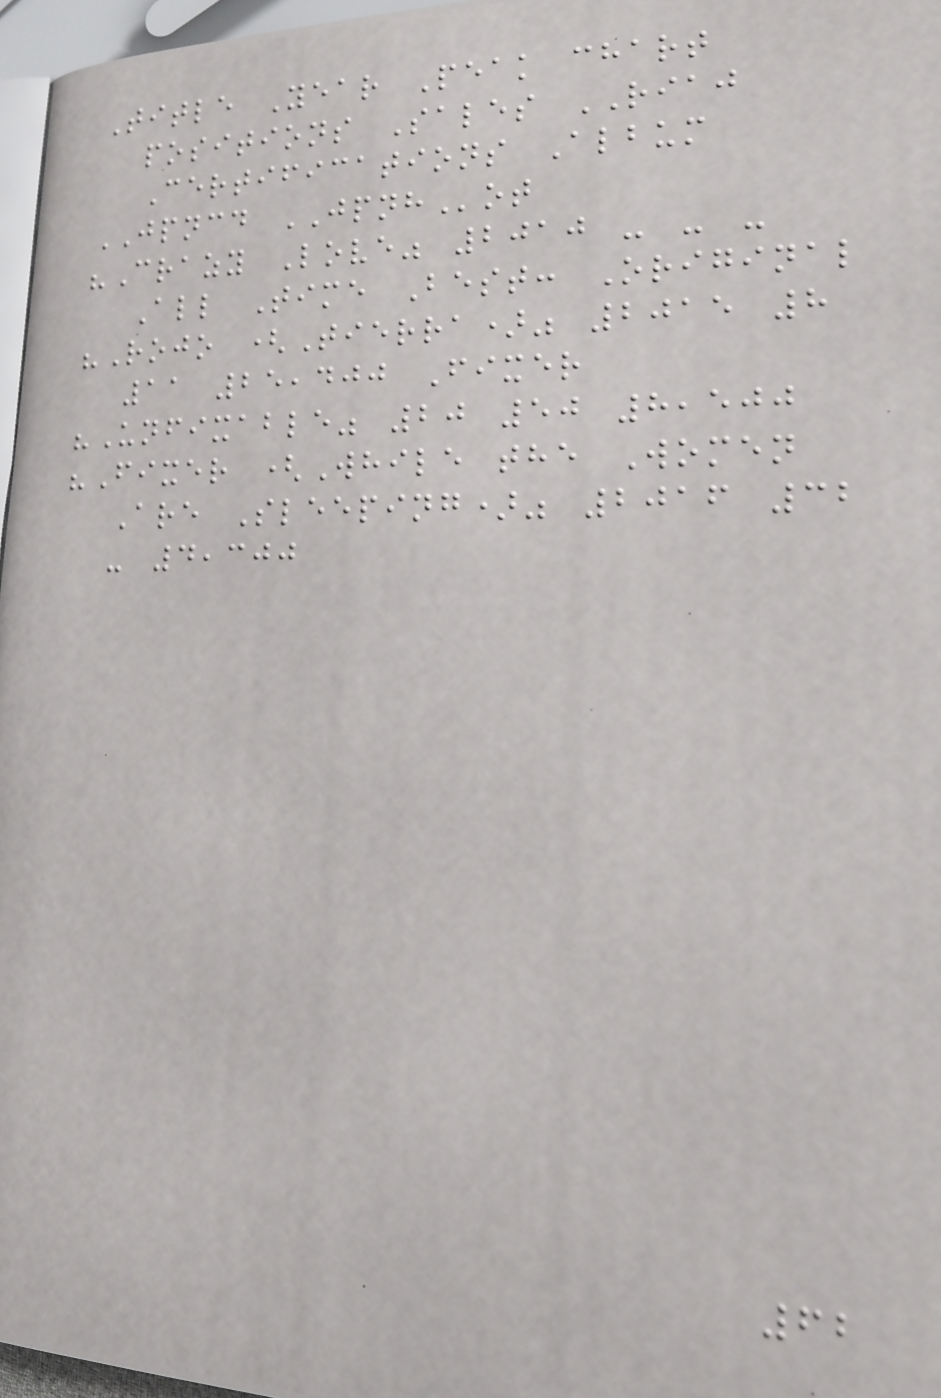Title Year Peak chart
positions Sales RIAJ
Certifications Album
JPNCD JPNHot
"Crazy Love" 2010 - - -
All Time Best: Original
"Rojo (Tierra)" 2015 8
11 25,400 Fixer
"Unfixable" 20 50 8,500
"Fixer (While the Women
Are Sleeping)" 2016 32
- 4,300
62
